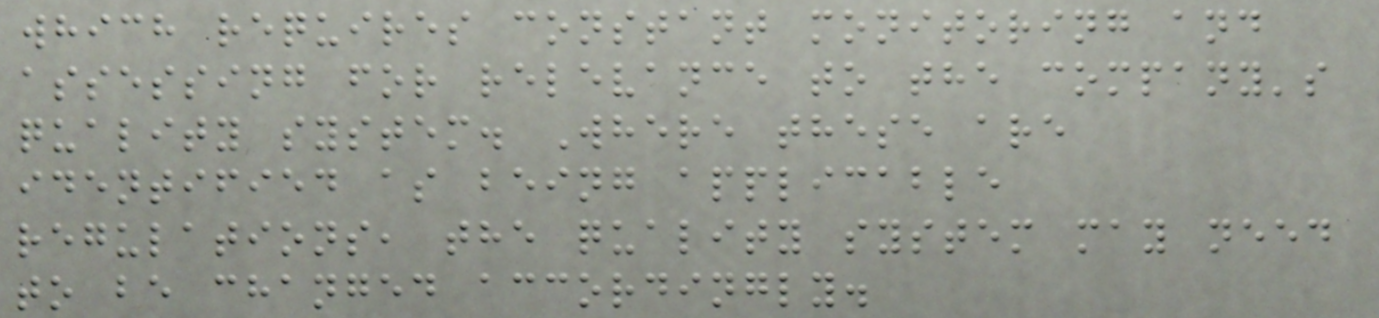which requires constant monitoring and
assessing for relevance to the company's
quality system. Where these are
identified as being applicable
regulations, the quality system may need
to be changed accordingly.
